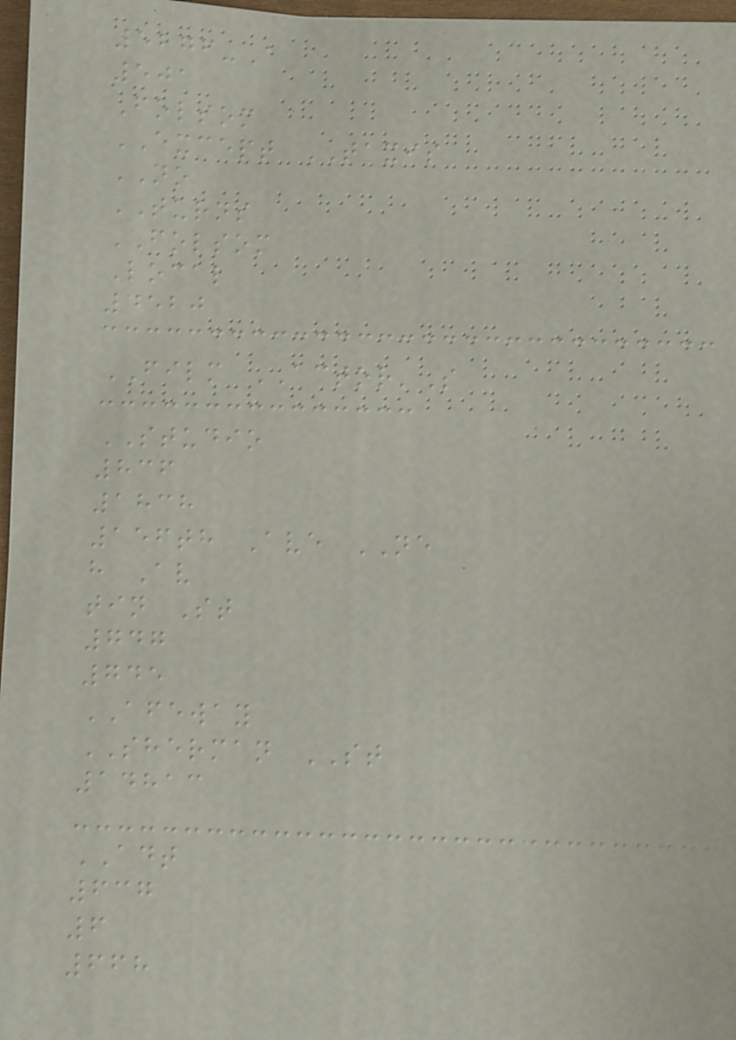5276-A
501
Folsom
EXCEPT TAXIS
NO
TURNS
FOLSOM
Local
4520
FILM ACTOR'S
STUDIO
836
1838
156th Ave NE
h Av
tin St
747
745
AFEWAY
SHERMAN ST
14813
ADT
637
6
668
